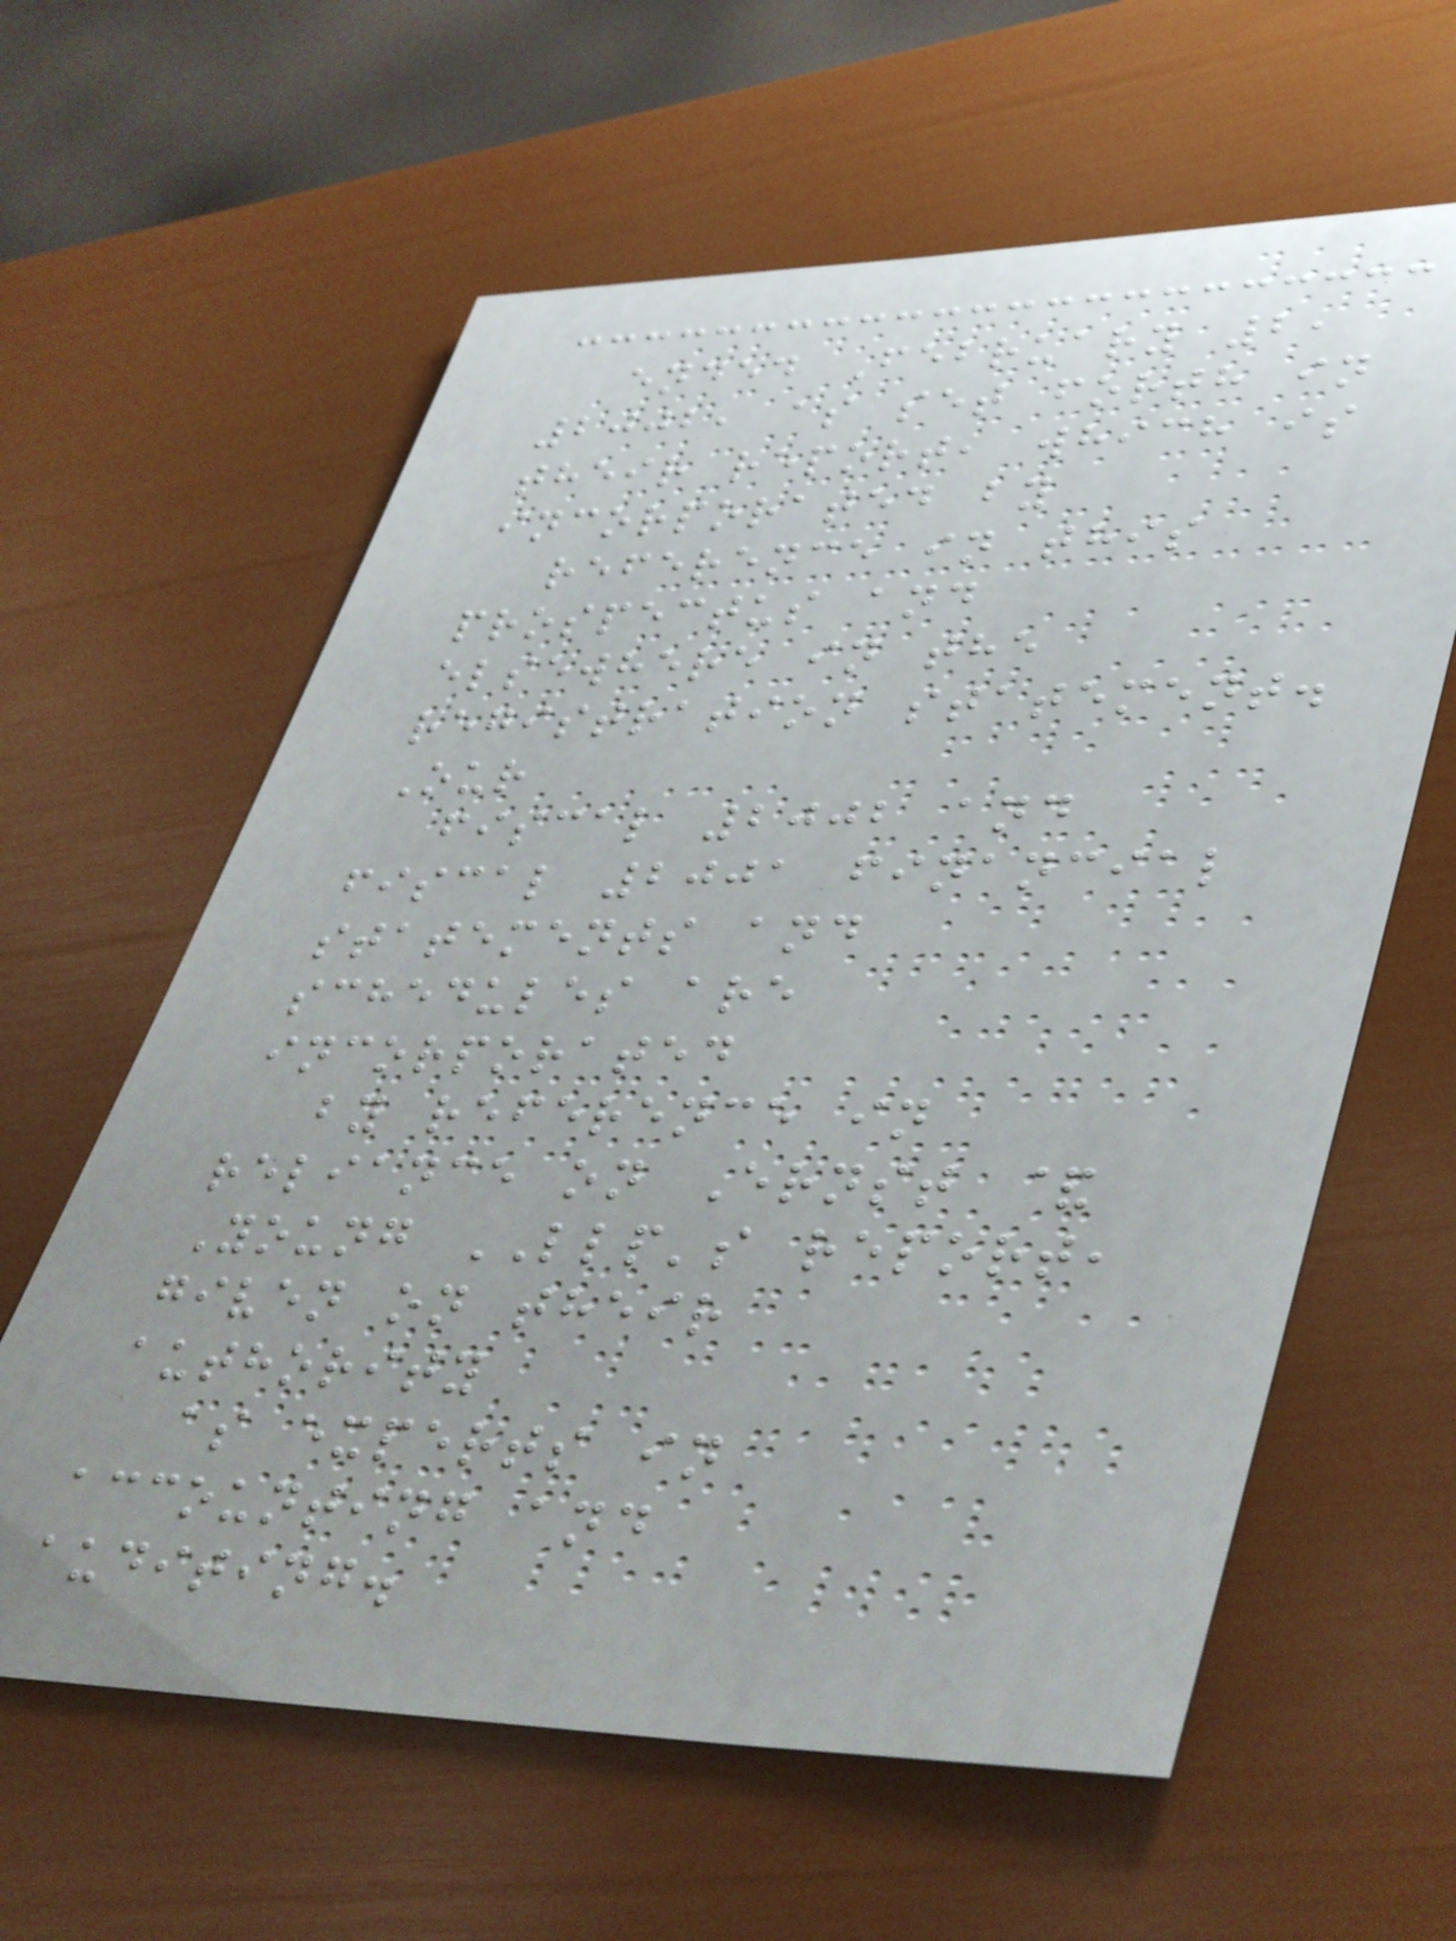ended February 2,
2002, as set forth in
their report, which is
incorporated by
reference in this
prospectus and
elsewhere in the
registration statement.
Our
fiscal 2002 and
fiscal 2001 financial
statements and
schedules are
incorporated
by reference in
reliance on Ernst &
Young LLP's report,
given on their
authority
as experts in
accounting and
auditing.
